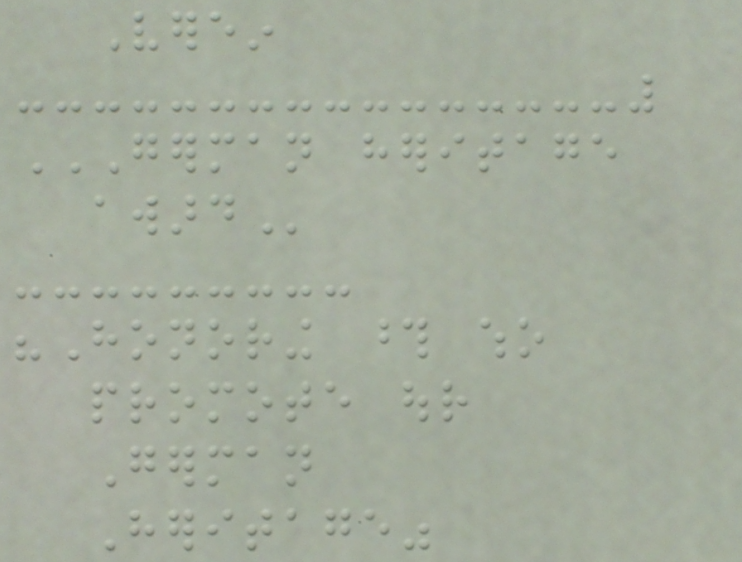Verein
GERMAN HERITAGE
AWARD
"Honoring those who
promote our
German
Heritage"
